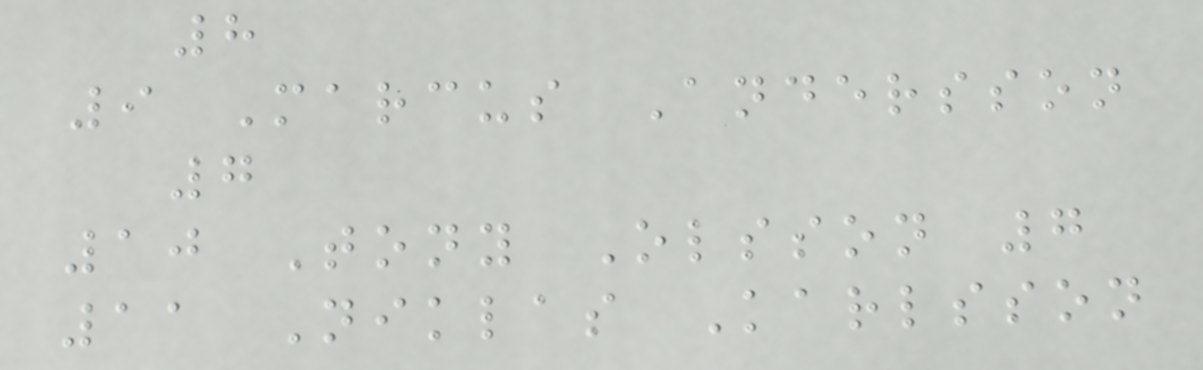8
9 Marcus Andersson
7
10 Tony Olsson 7
11 Niklas Karlsson
